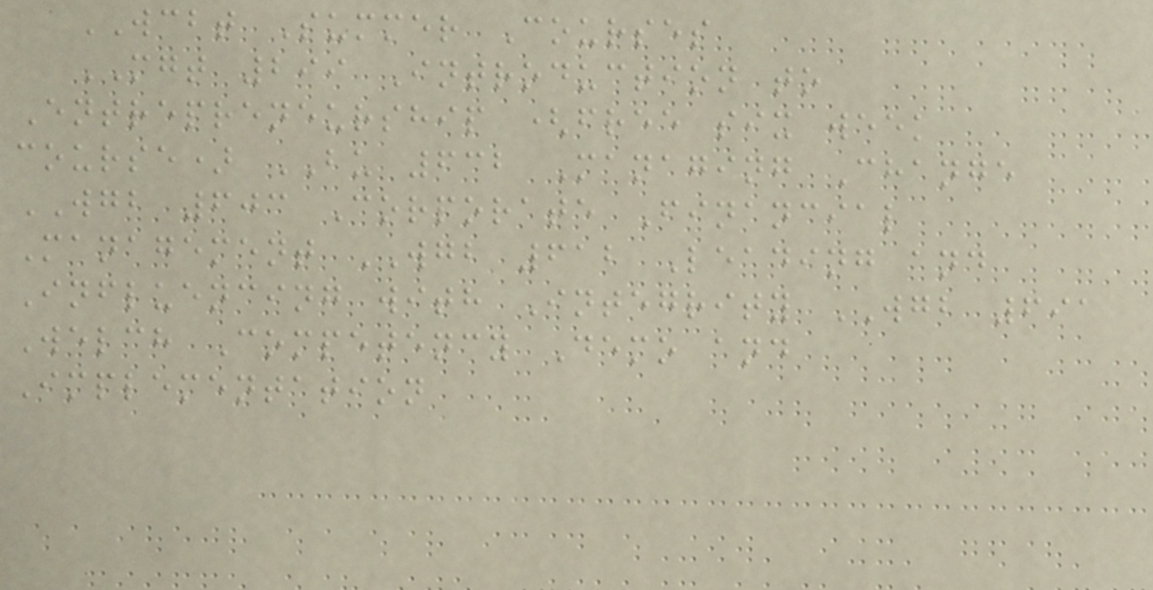WCBT Summer Courses
MGT 299 Introduction to
Entrepreneurship (free six week
course) BU 632 Managing Change
WGB 603 Corporate Financial
Management WGB 612 Leading and
Influencing with Integrity WGB 691
Welch Competency Demo and
Implementation
